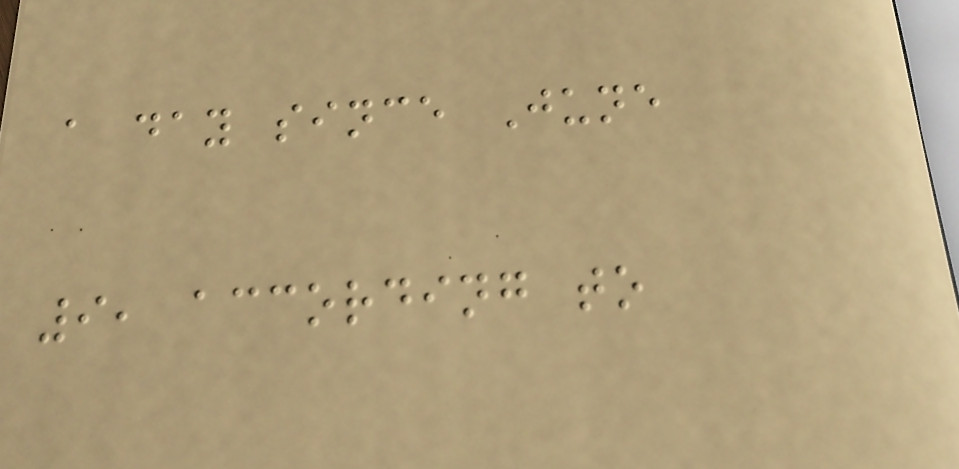a day since June
9, according to
